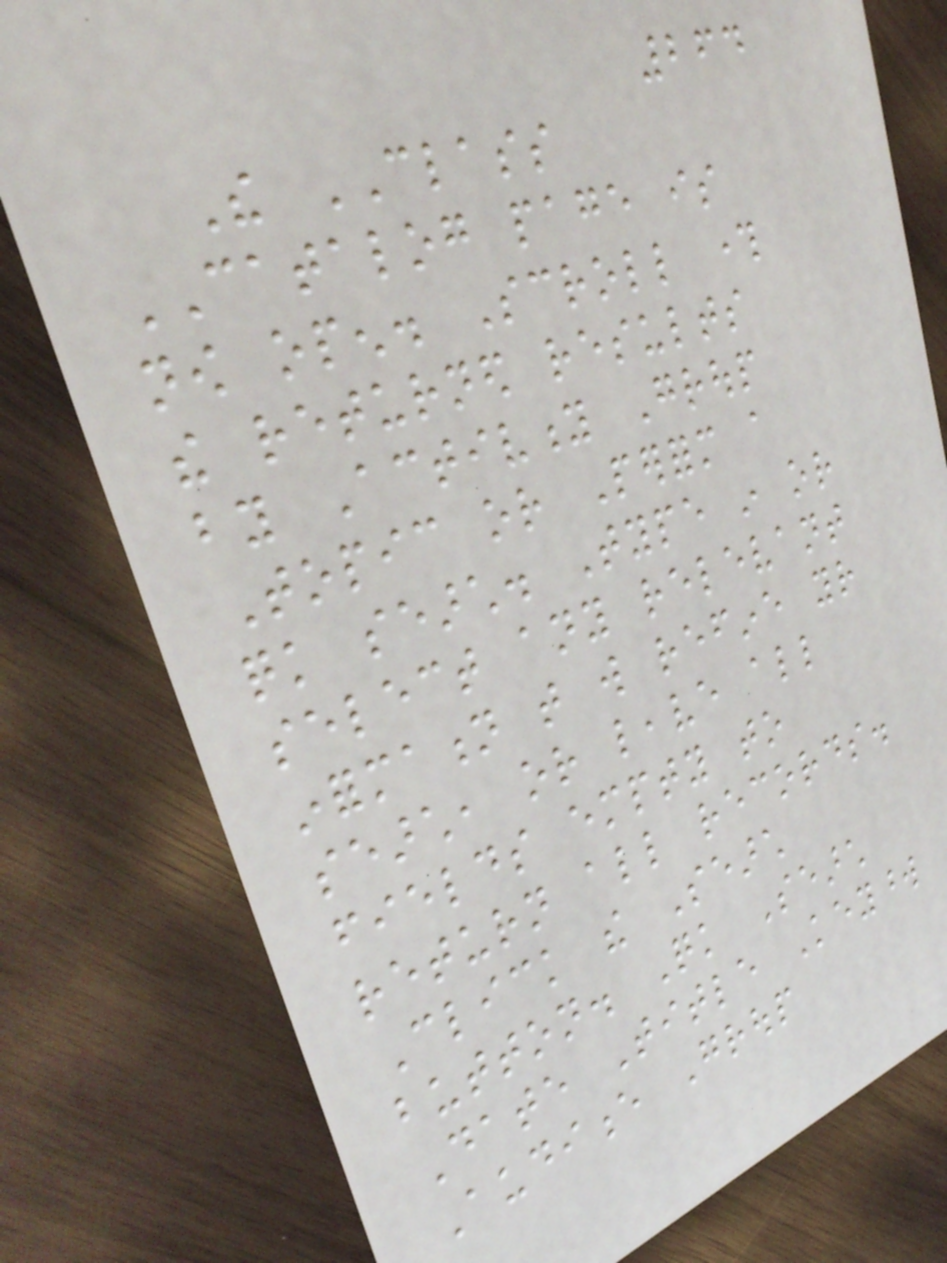264
The CLASS
CATALOG page is
now open. Scroll through
the returned results
by Activity Group
Topic or Perform a
quick search. Type in or
select any relevant
information that will refine your
search, or leave all
fields empty to
return all records.
Click the Search
button. Quick Search
Date Title Keyword
Audience Group
